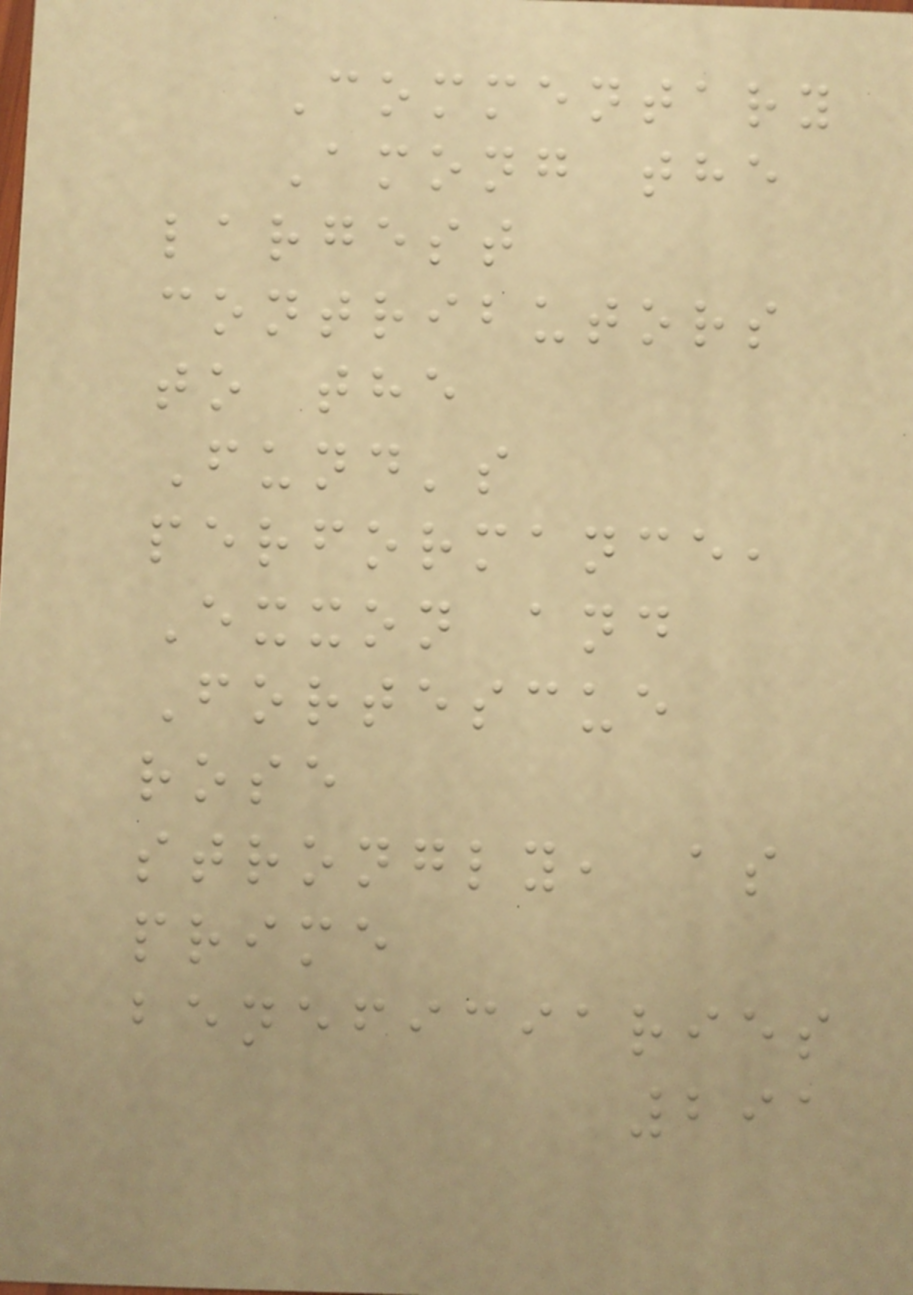Commentary
Among the
largest
contributors
to the
Fund's
performance,
Exxon and
Fortescue
rose
strongly, as
prime
beneficiaries
291
